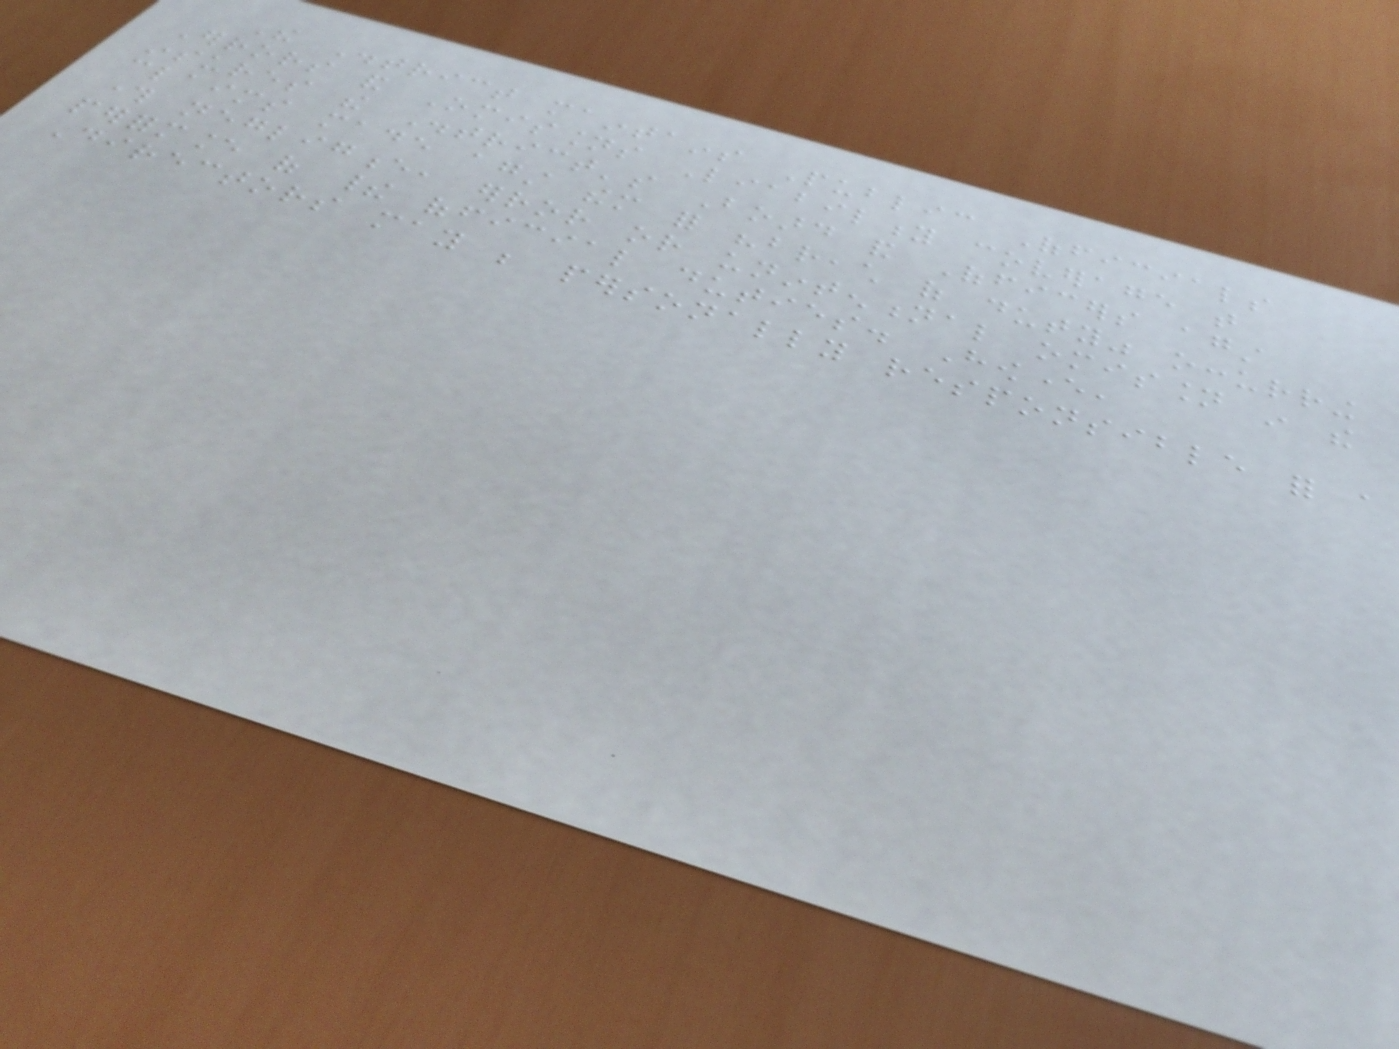The District maintains Public Officials
Errors and Omissions Liability coverage that
insures the District's Board and Officers against
claims made against them for "breach of duty" occurring
through negligence, error or unintentional omission in the
performance of their official duties. However,
Directors may be personally responsible for a
